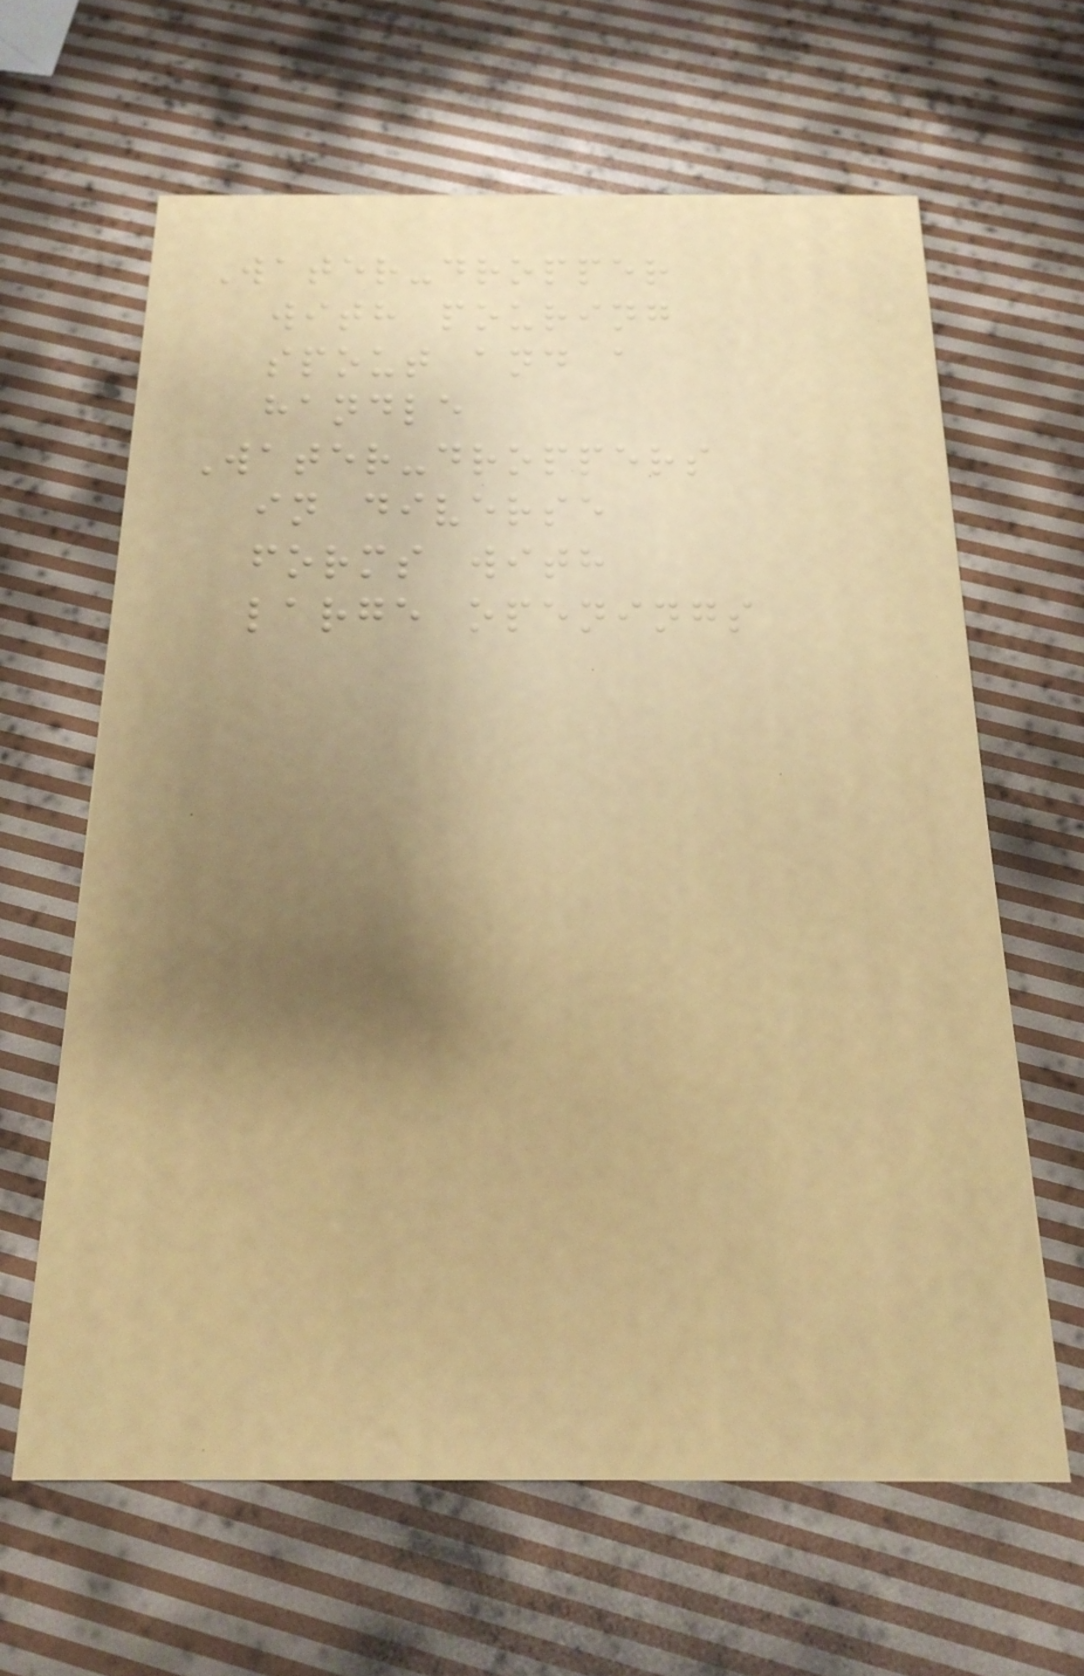Water-dropper
with pouring
spout and a
handle
Water-droppers
in diverse
forms with
large openings
